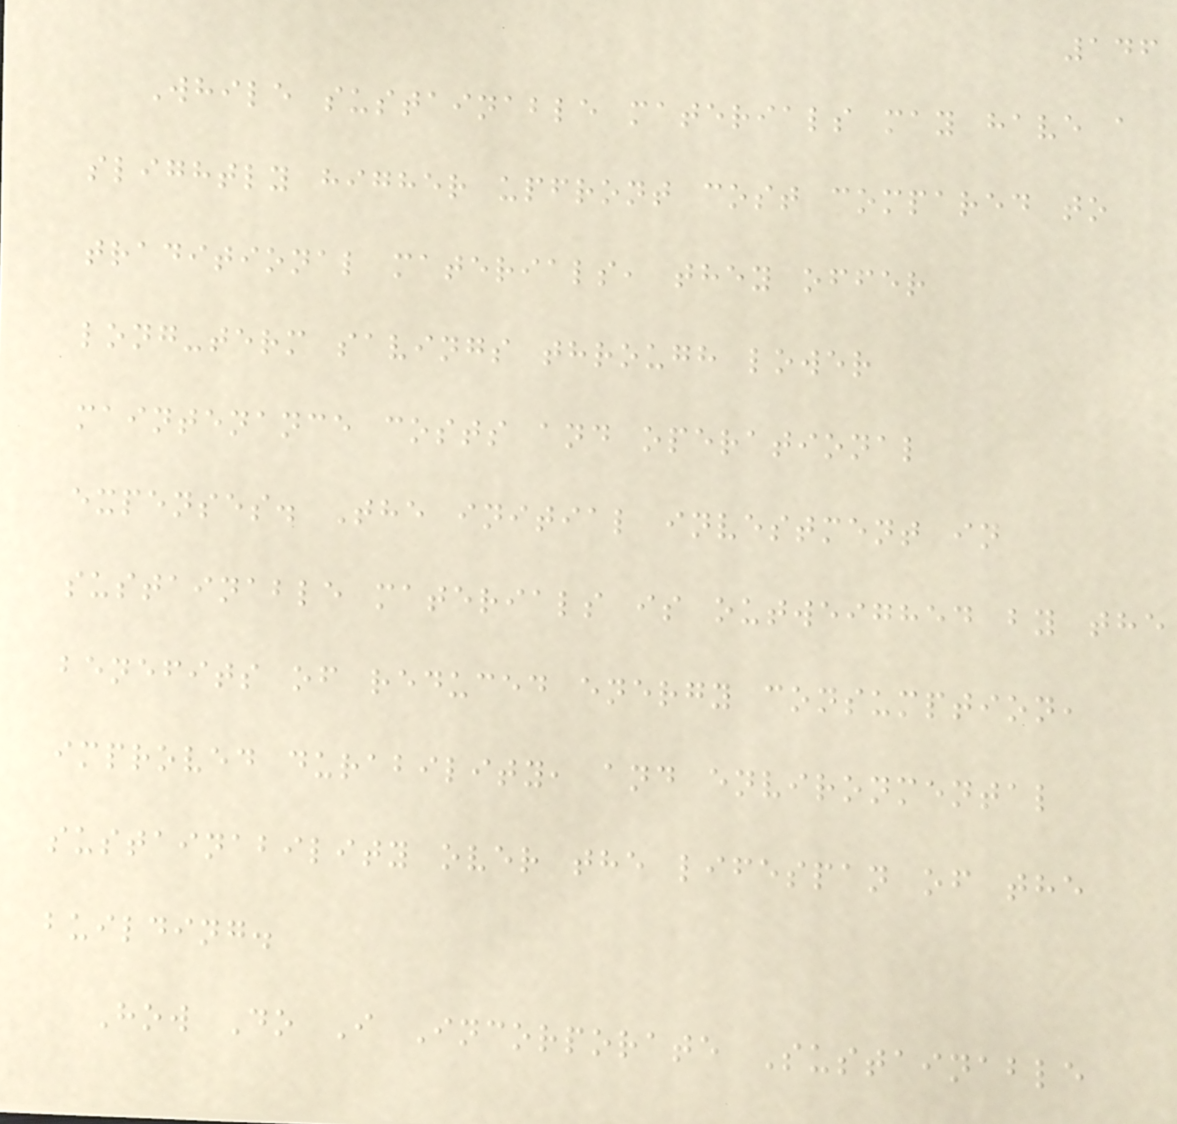146
While sustainable materials may have a
slightly higher upfront cost compared to
traditional materials, they offer
long-term savings through lower
maintenance costs and operational
expenses. The initial investment in
sustainable materials is outweighed by the
benefits of reduced energy consumption,
improved durability, and environmental
sustainability over the lifespan of the
building.
How Do I Incorporate Sustainable
